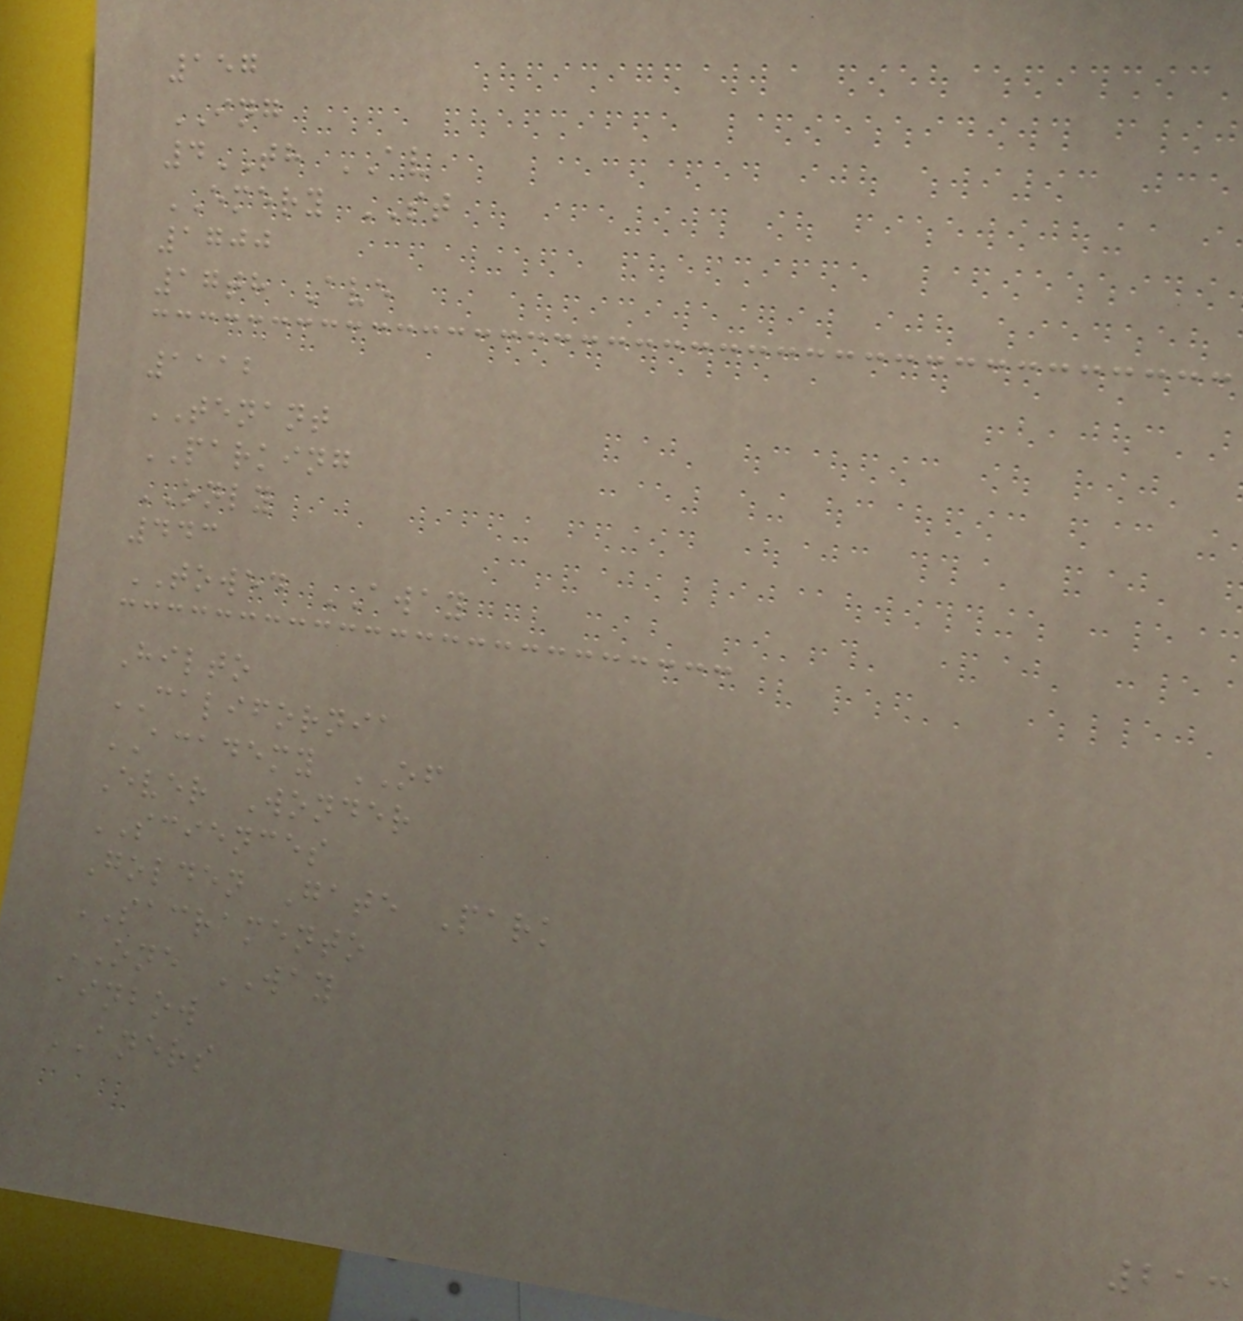157
ING
4TH AV
EMERY ST
1700
17th Ave
1112
TENANT
PARKING
ONLY
443
TOWED AWAY
Hilto
CALIFORNIA
ACADEMY OF
Ever Wonder
SCIENCES
Golden Gate Park
SACRAMENTO
ONE WAY
ainbow
ANERS
213
